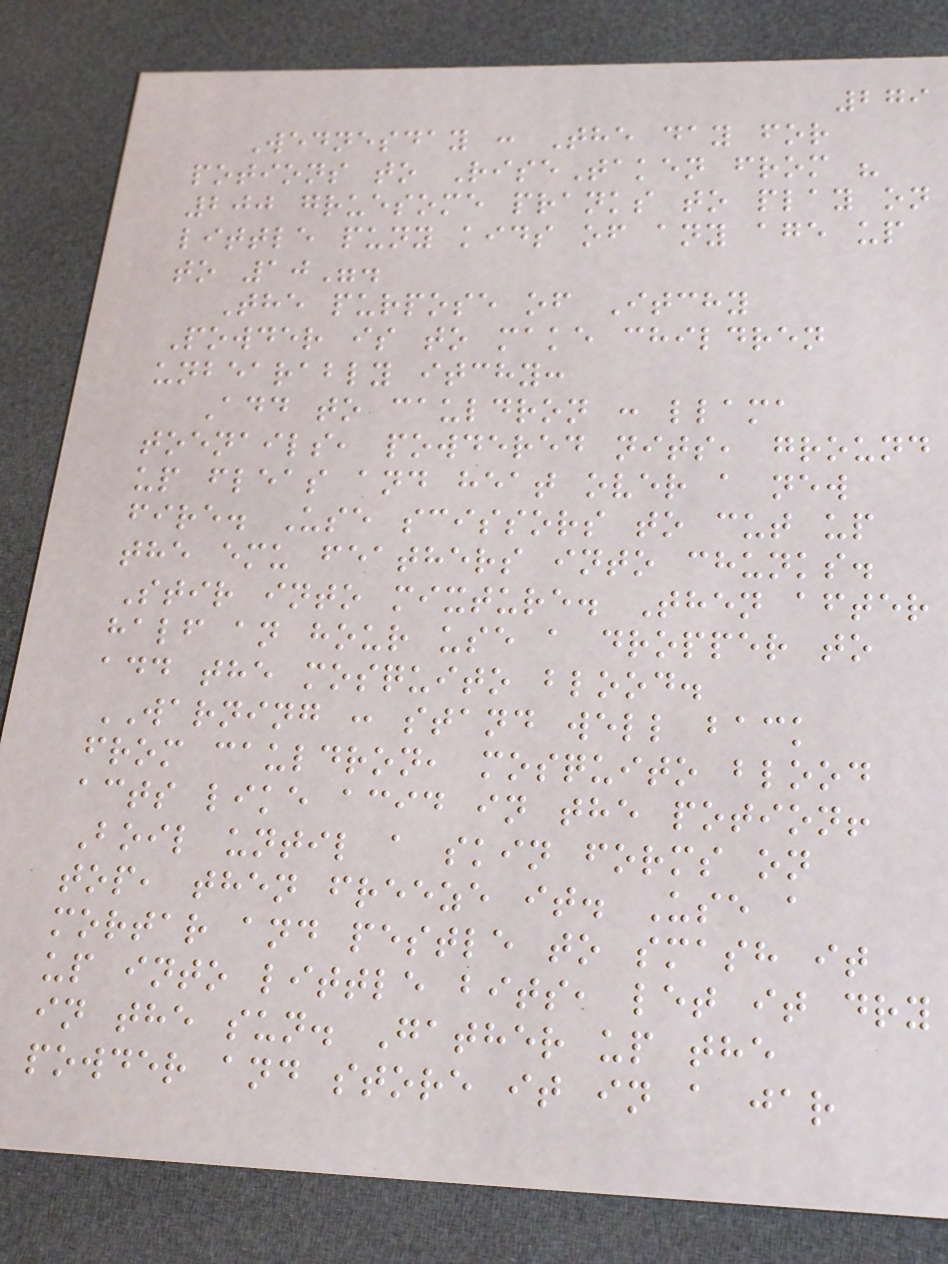279
Wednesday : The day for
potions to RiseTaken from "
200 gruesome pranks to play on
little puny kids of any age up
to 10".
The purpose of Itchy
Powder is to make children
unbearably itchy:
Add to cauldron : llama
toenails, powdered nits, ground
up fleas and heat over a new
fire. Use scissors to cut up
the emu feathers into chunks.
Stir into mixture. Then after
half an hour use a dropper to
add the mosquito blood.
WARNING : stand well back
from cauldron, mosquito blood
acts like acid in the potion!
Boil until a skin forms on
top, then freeze it. Use a
mortar and pestle to smash it
up into little bits, let it dry
in the sun. Gather up the
powder and store it in a jar
